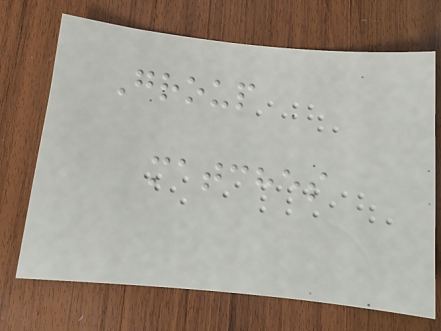Group
matches
